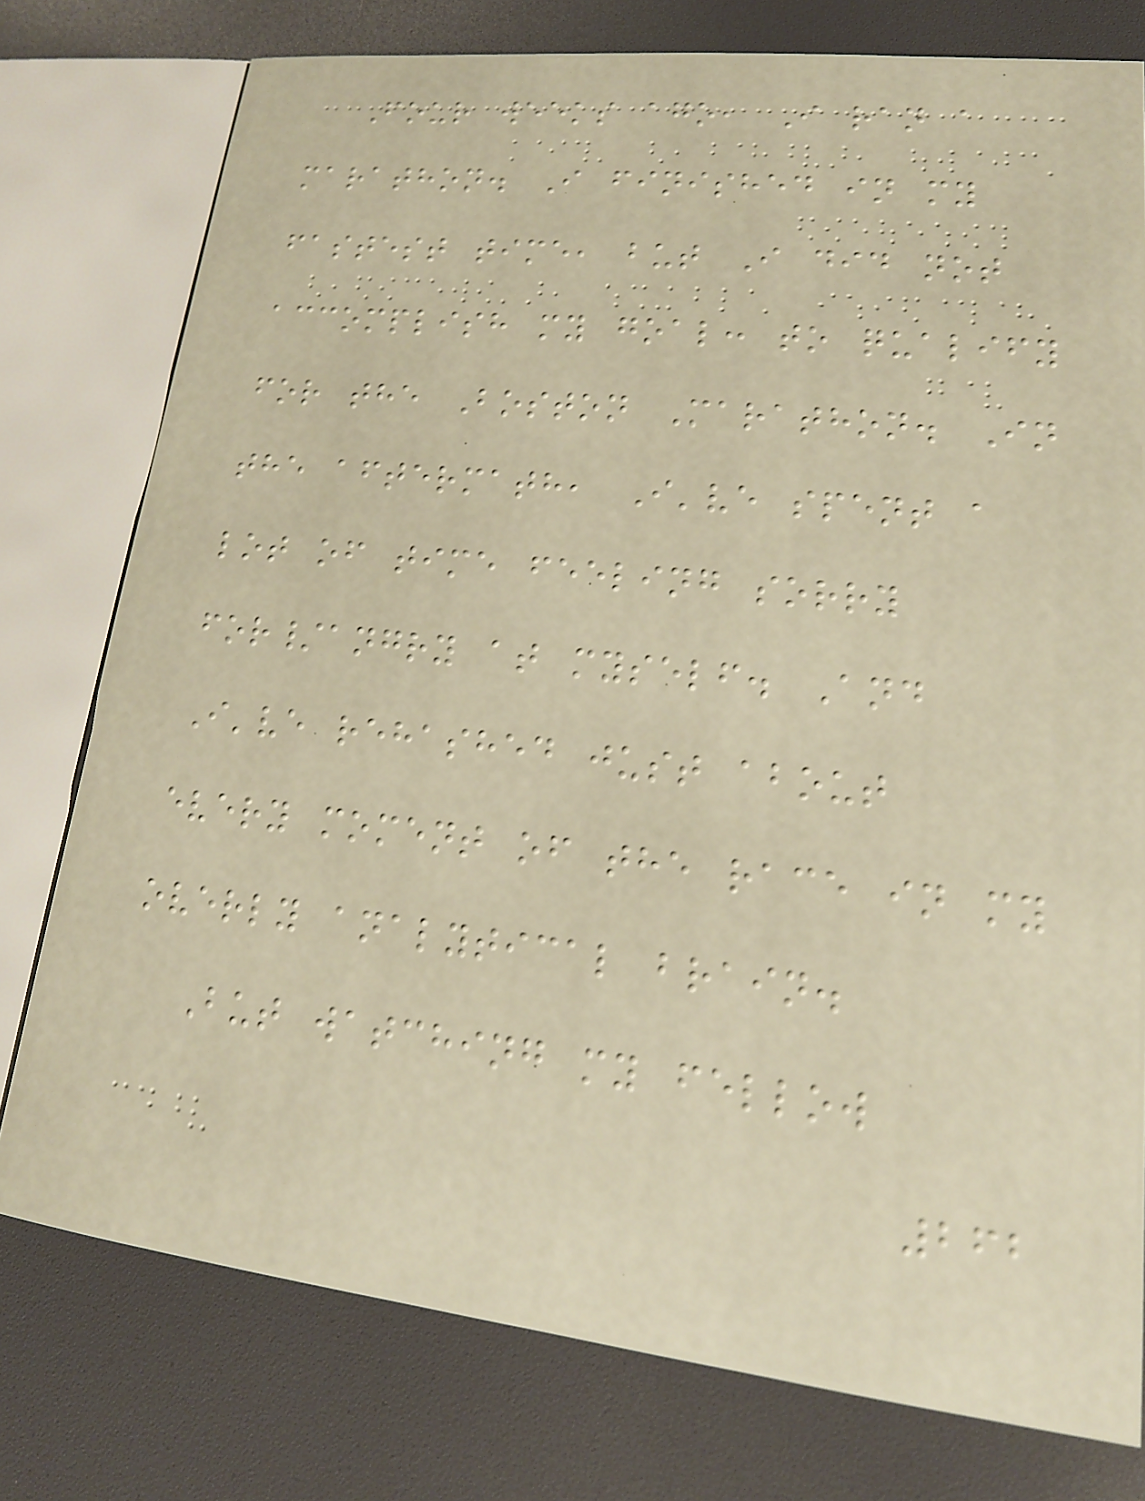Four weeks ago, I ran a
marathon. I finished in my
fastest time, but I did not
accomplish my goal: to qualify
for the Boston Marathon. In
the aftermath, I've spent a
lot of time feeling sorry
for/angry at myself. And
I've rehashed just about
every moment of the race in my
overly analytical brain.
But watching my fellow
262
